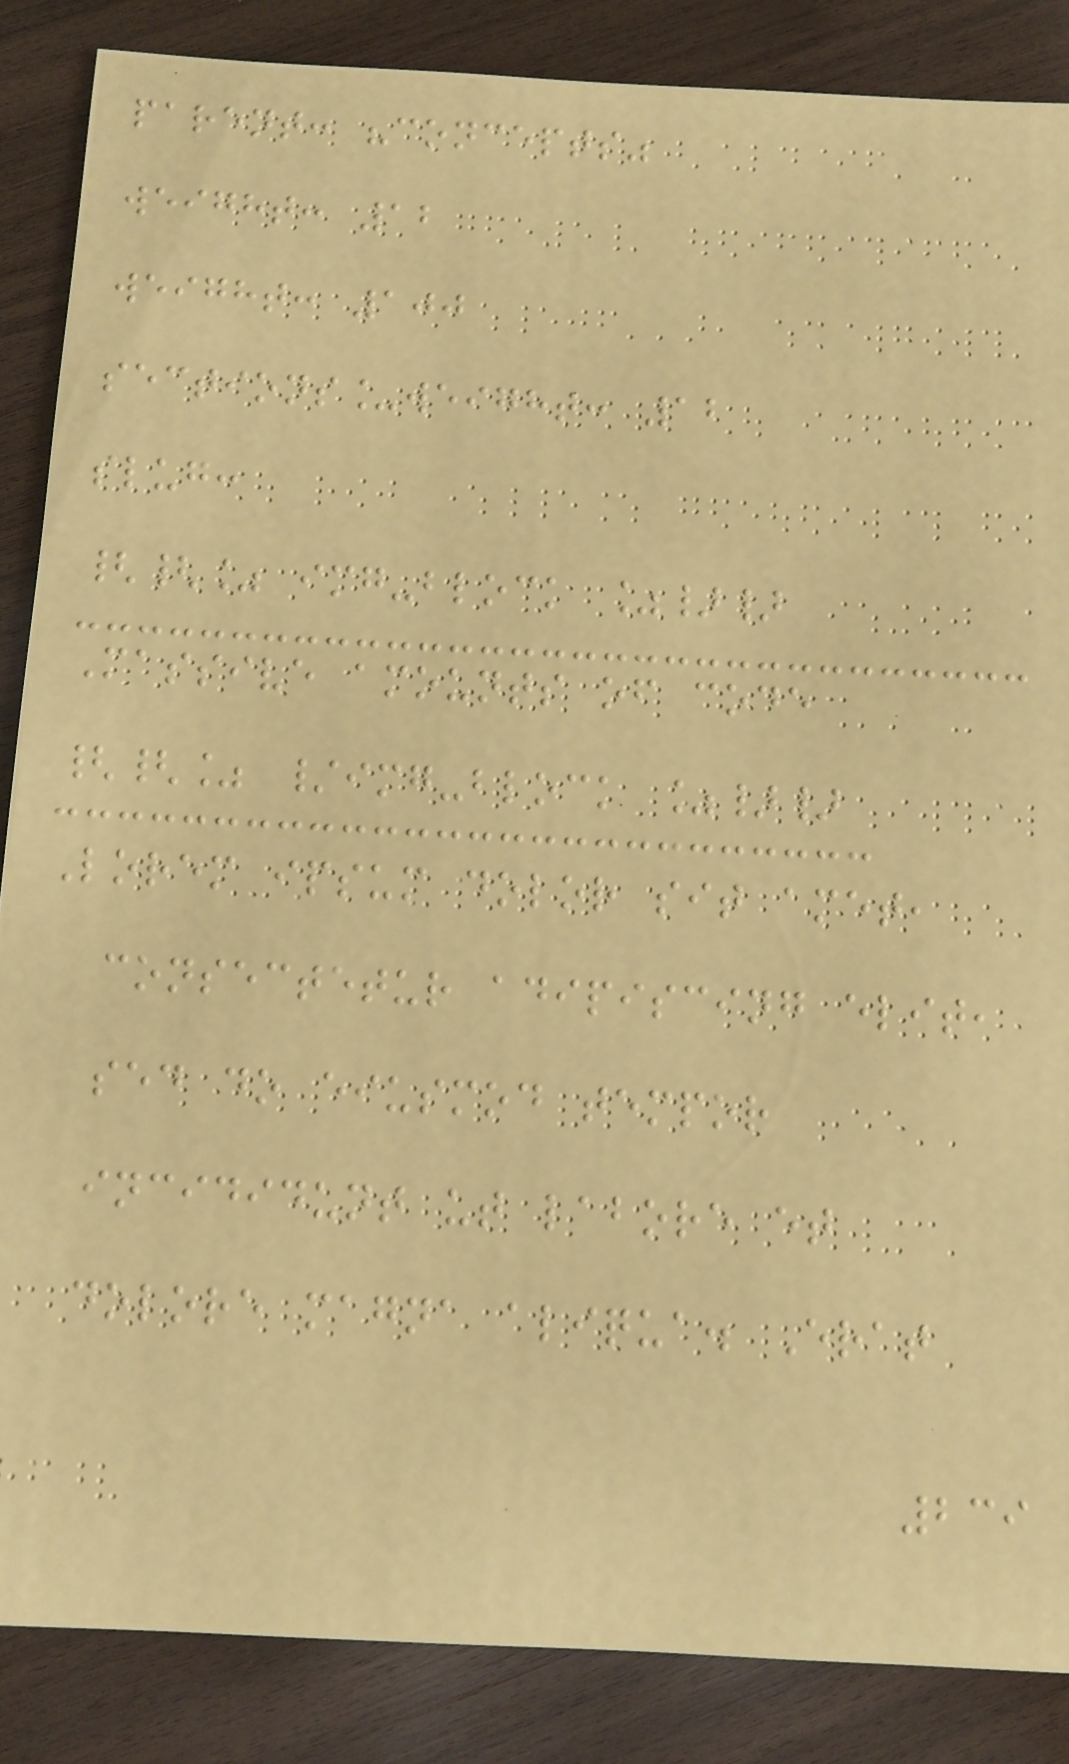parent: "concepts"
weight: 12
weight: 100
sections_weight: 12
slug:
{{% img-block %}}
Massive amounts of code
{{% /img-block %}}
Lorem ipsum dolor sit amet,
consectetur adipiscing elit,
sed do eiusmod tempor
incididunt ut labore et
dolore magna aliqua. Erat
239
